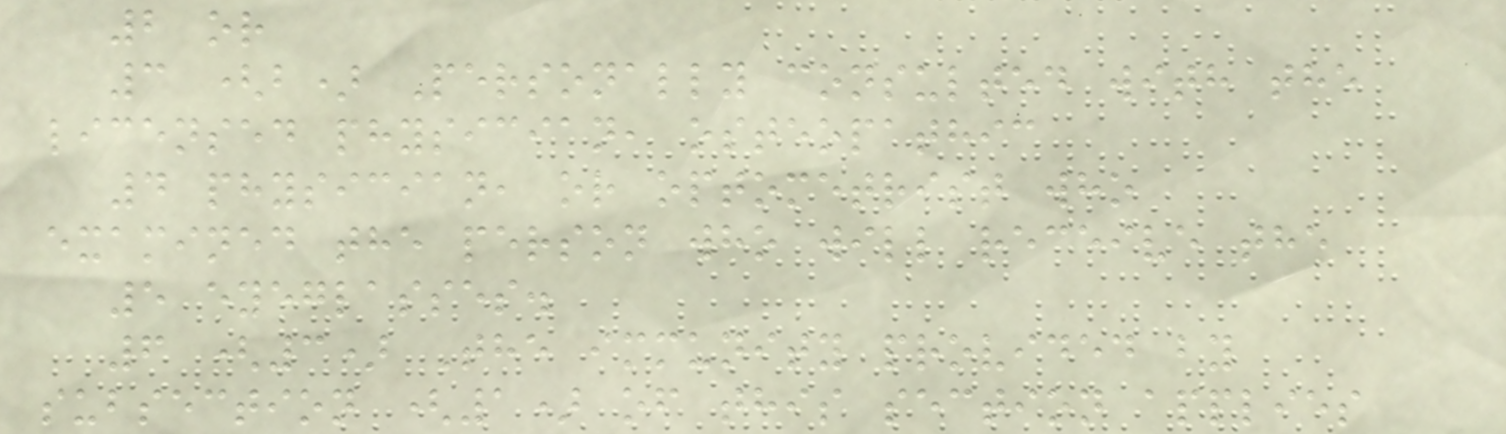2 or
3 (b) Personally consulted with the
licensed physician, osteopathic
4 physician, or optometrist who
examined the person who will receive the
5 eyeglasses.
6 (3) The immunity provided by
subsection (1) of this section applies
